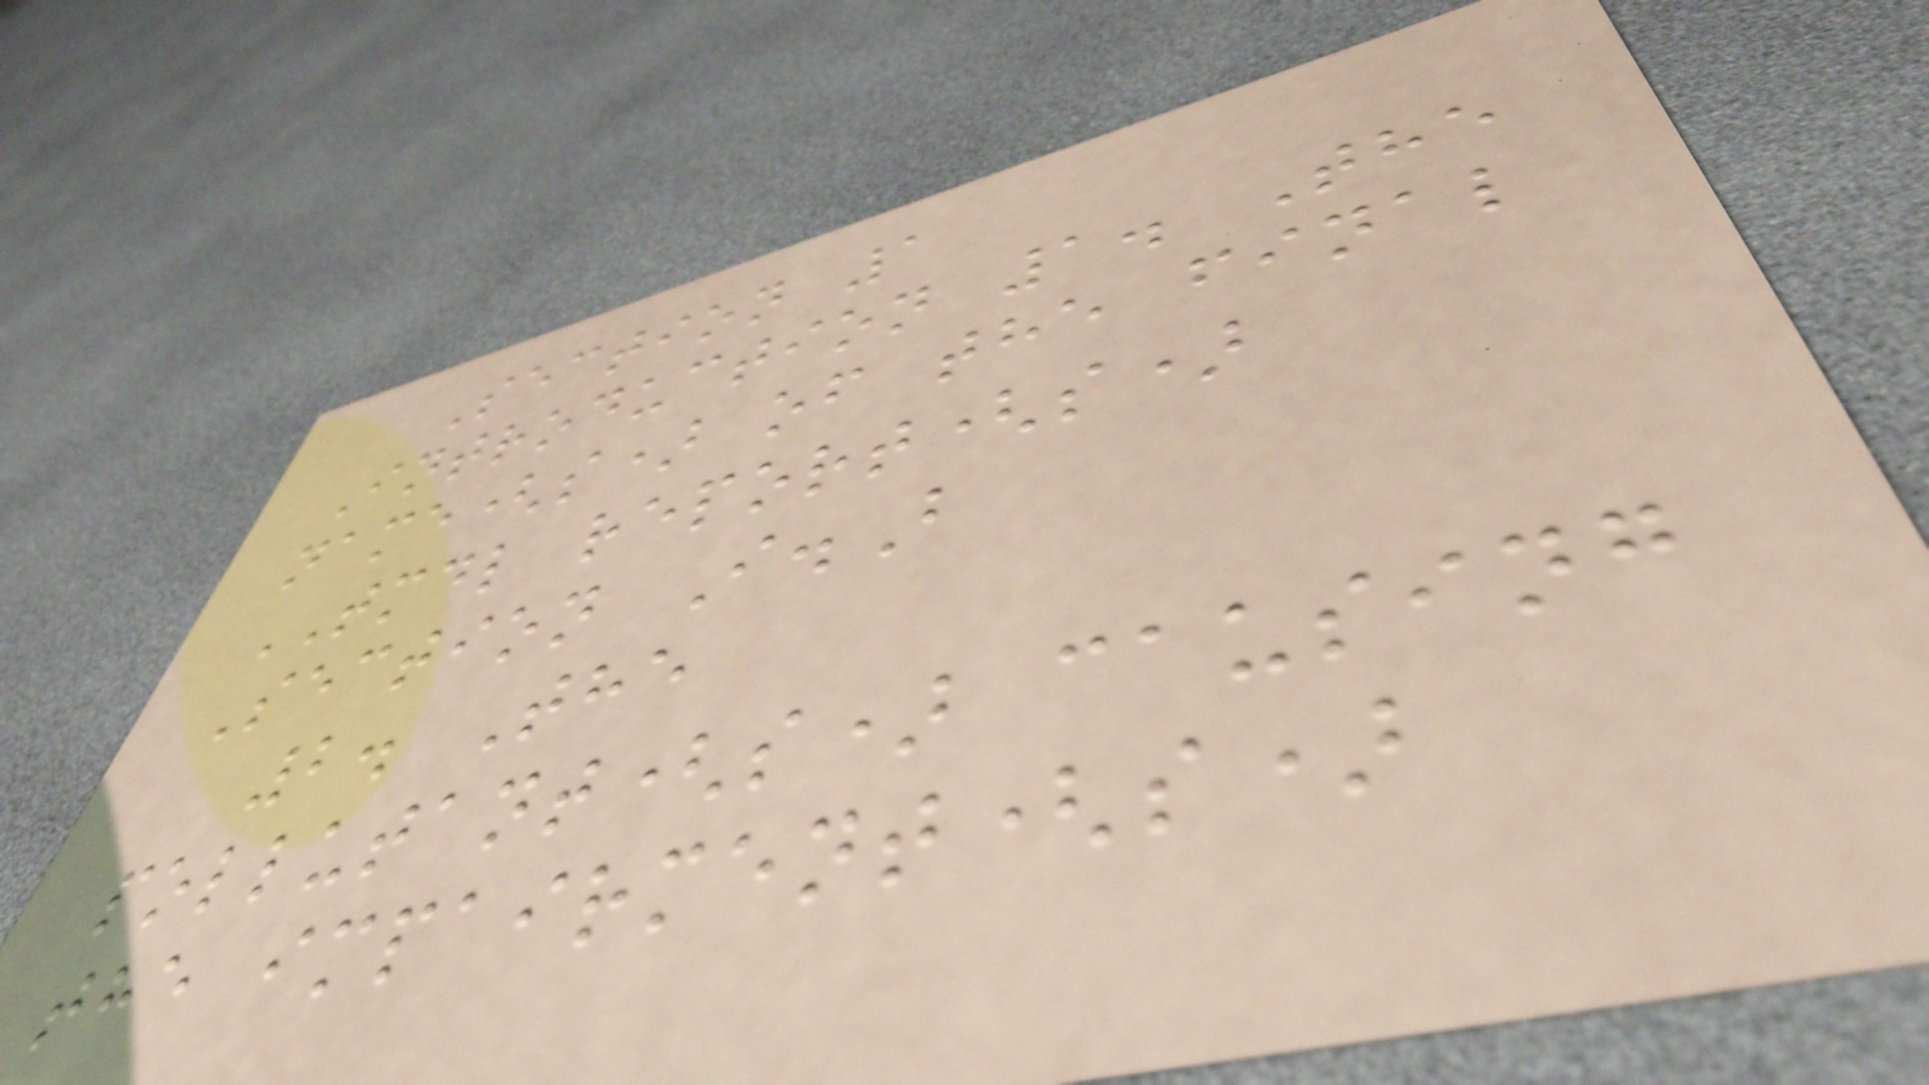Section 1
Introduction 1. The
name(s) of the final
TMDL report(s)
Section I.B
2. The
pollutant(s) causing
the impairment(s)
